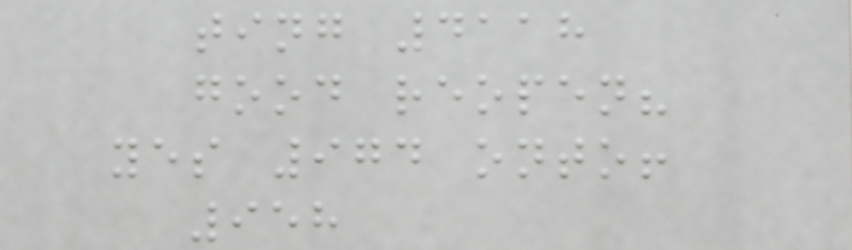ting 4118
good reopen?
yes 974 onto!
958
